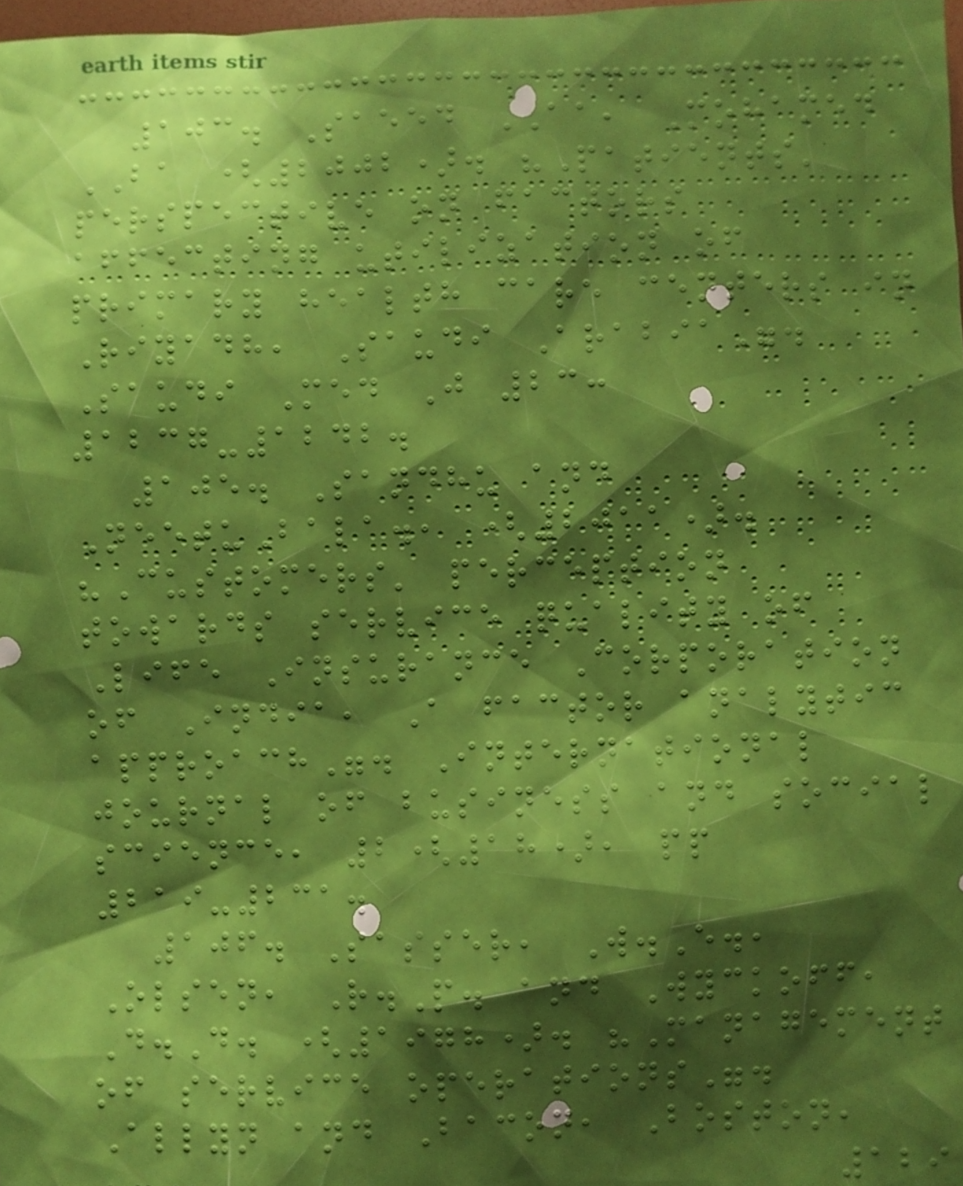103. Saeed AA, Mohamed
BA (2002). "Patients'
perspective on factors
affecting utilization of
primary health care centers in
Riyadh, Saudi Arabia".
Saudi Med J 23:
1237-1242.
105. Sandhu and
NeetuBala., (2011).
"Customers' perception
towards service quality of
Life Insurance Corporation
of India, A factor analytic
approach". International
journal of business and social
science, 2(18), pp
219-231.
106. Sasser, W.E.,
Olsen, R.P. and Wyckoff,
D.D. (1978). "Management
of service operations".
Allyn and Bacon, Boston,
129
